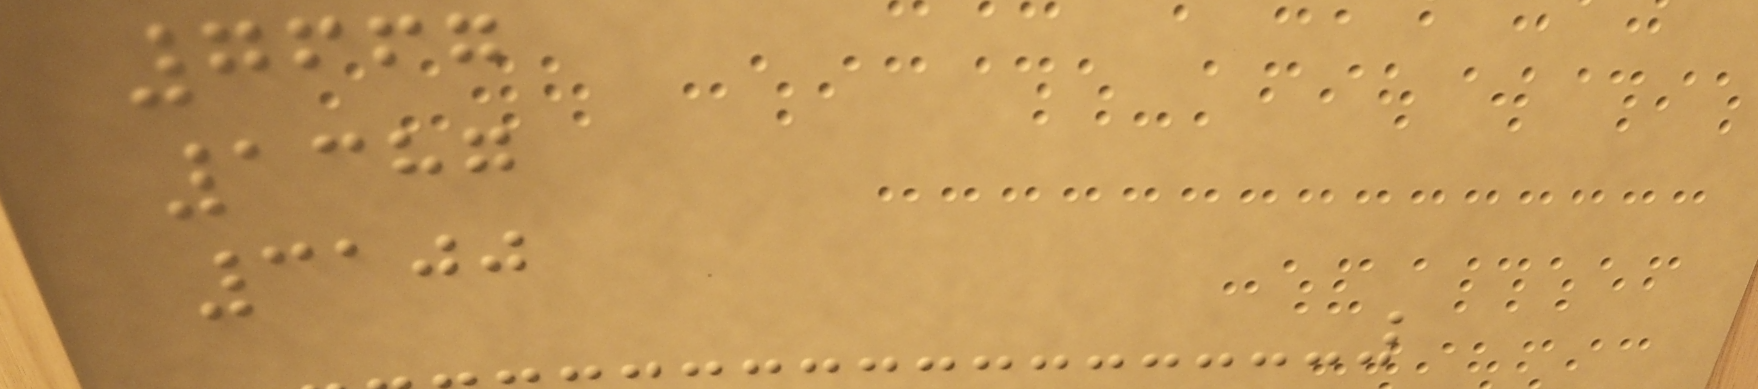7667
1387
3100
